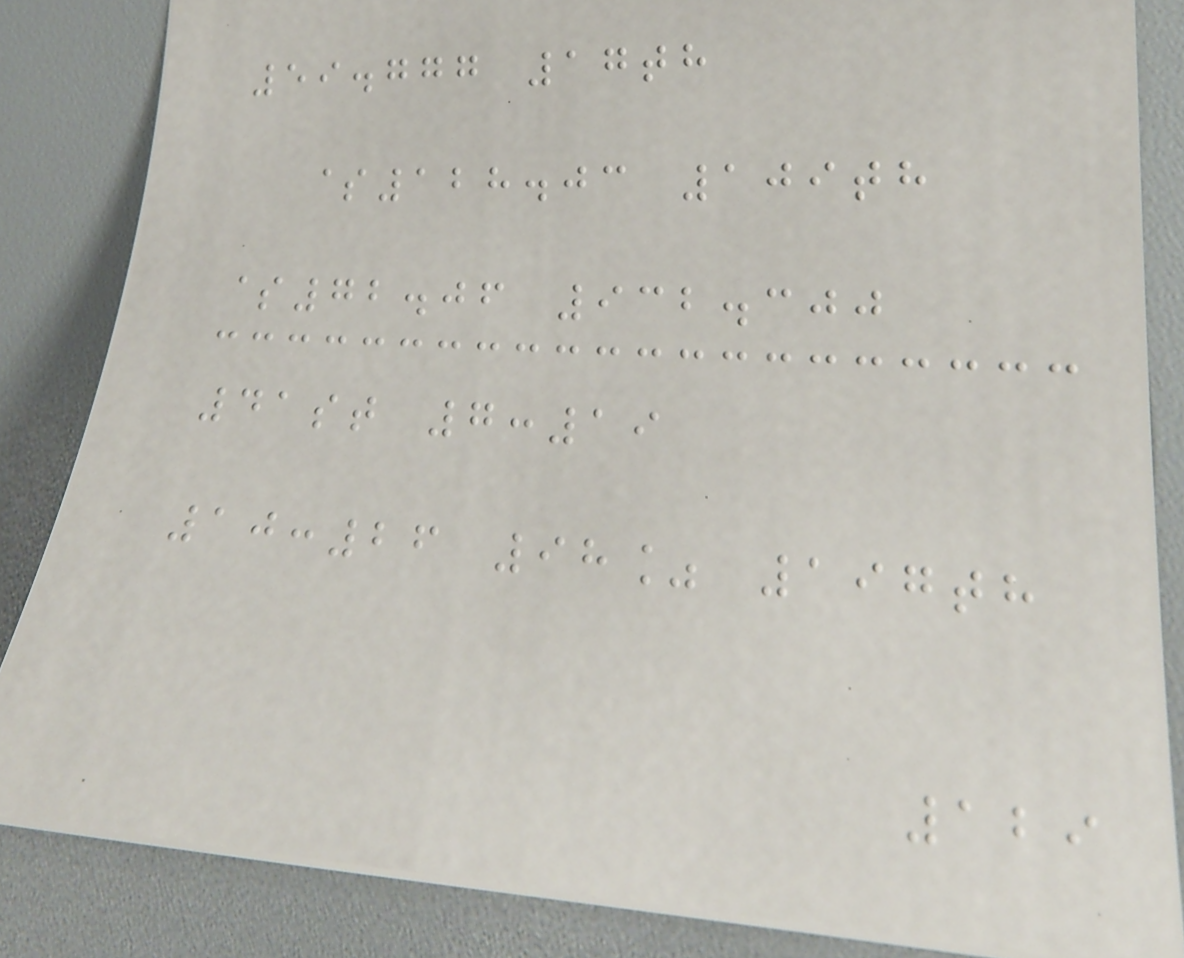59.777 17th
$128.03 109th
$72.06 932.300
41st 7:19
10:26 98% 197th
129
